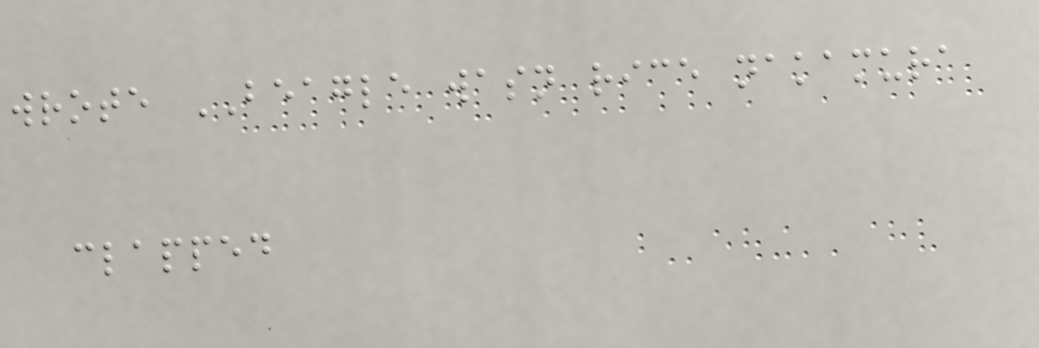wrote BEAGLE wasn rice nakamura
clapped
